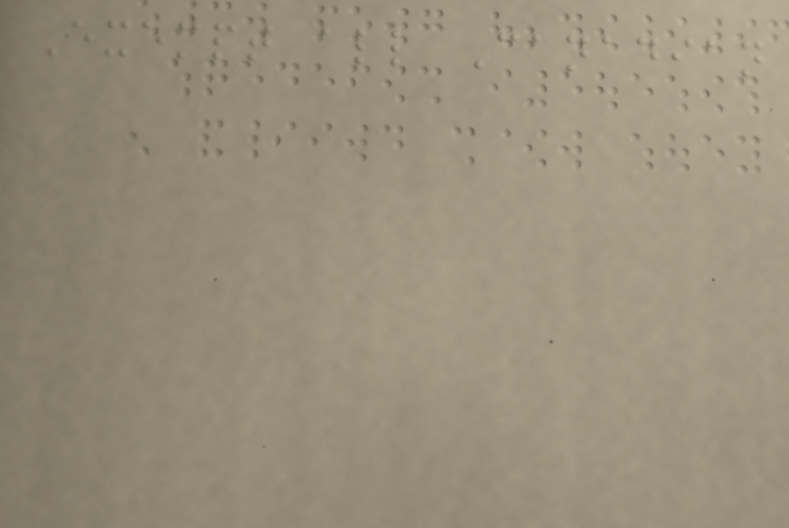Exempt all Canadian
